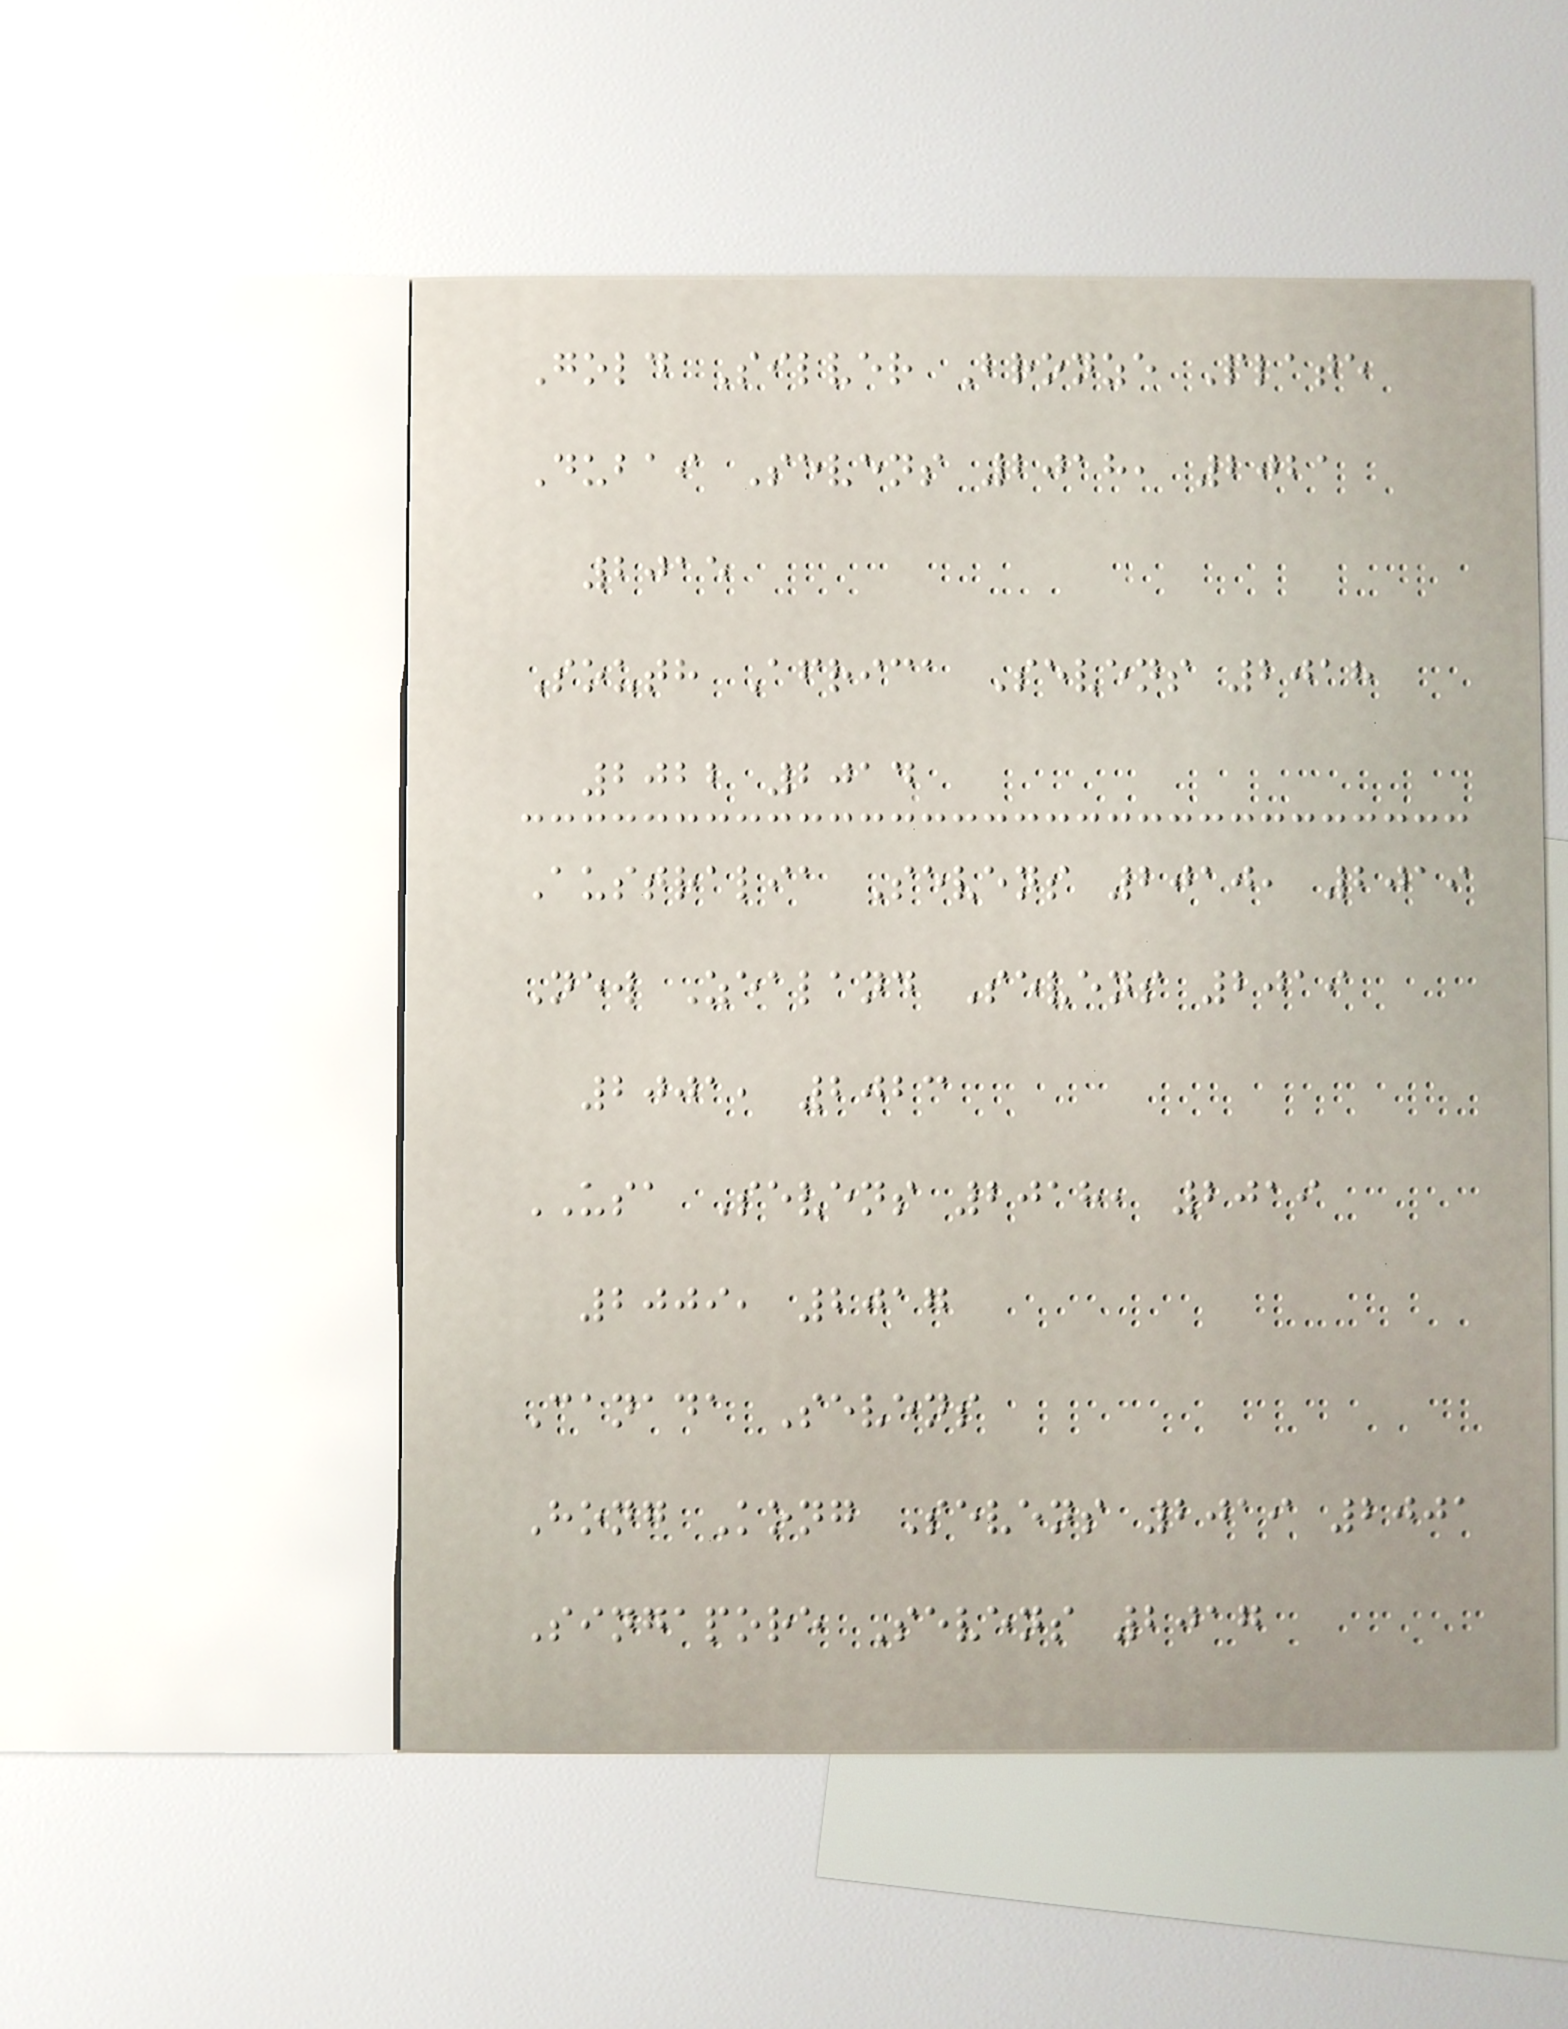Gold Silver Bronze Plate
Dubai Sevens 2018, 2021
2015
South Africa Sevens 2018
2022 2014
Australia Sevens 2010, 2019
New Zealand Sevens 2019
2001, 2023
USA Sevens 2018, 2019
2009, 2017
Canada Sevens
Hong Kong Sevens 2019 2001
Singapore Sevens 2017
